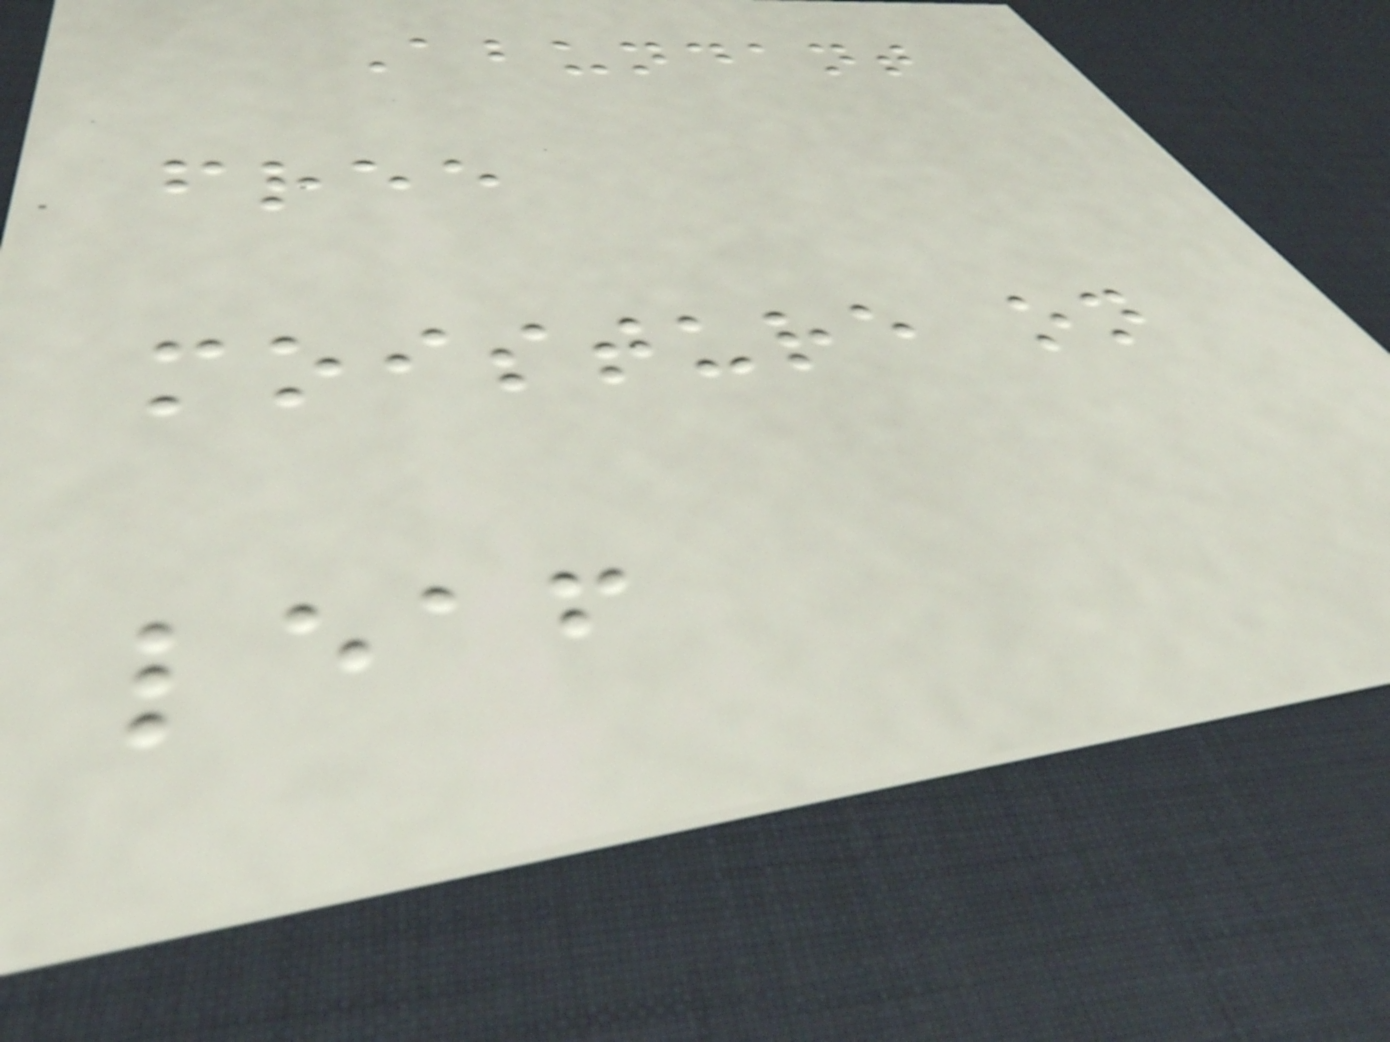Abundant
free
moisture on
leaf
